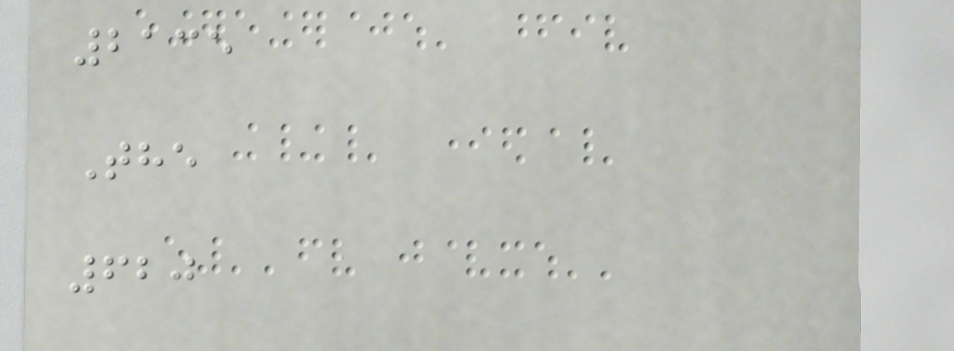2135
The
620
